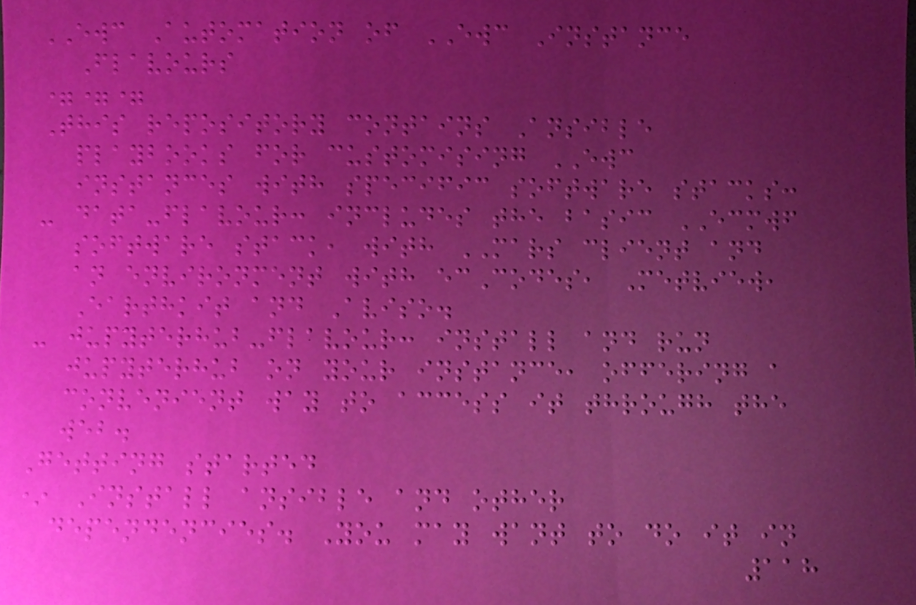EWC Automation of EWC Instance
Flavours
===
This repository contains Ansible
playbooks for customising EWC
instances with specific software stacks:
- data-flavour: includes the basic ECMWF
software stack, with MARS client and
an environment with ecCodes, Metview,
Earthkit and Aviso.
- jupyterhub-flavour: install and run
jupyterhub on your instance, offering a
convenient way to access it through the
web.
Getting started
* Install ansible and other
dependencies. You may want to do it in
118
